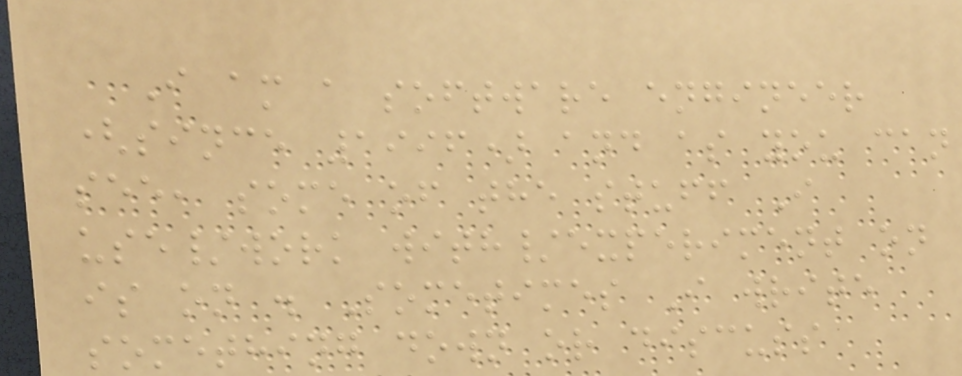I am a software engineer
(since 1996) and as you can
see, some of the stuff I
use/work with/experiment on
is on . Sometimes I write
something down or discuss
